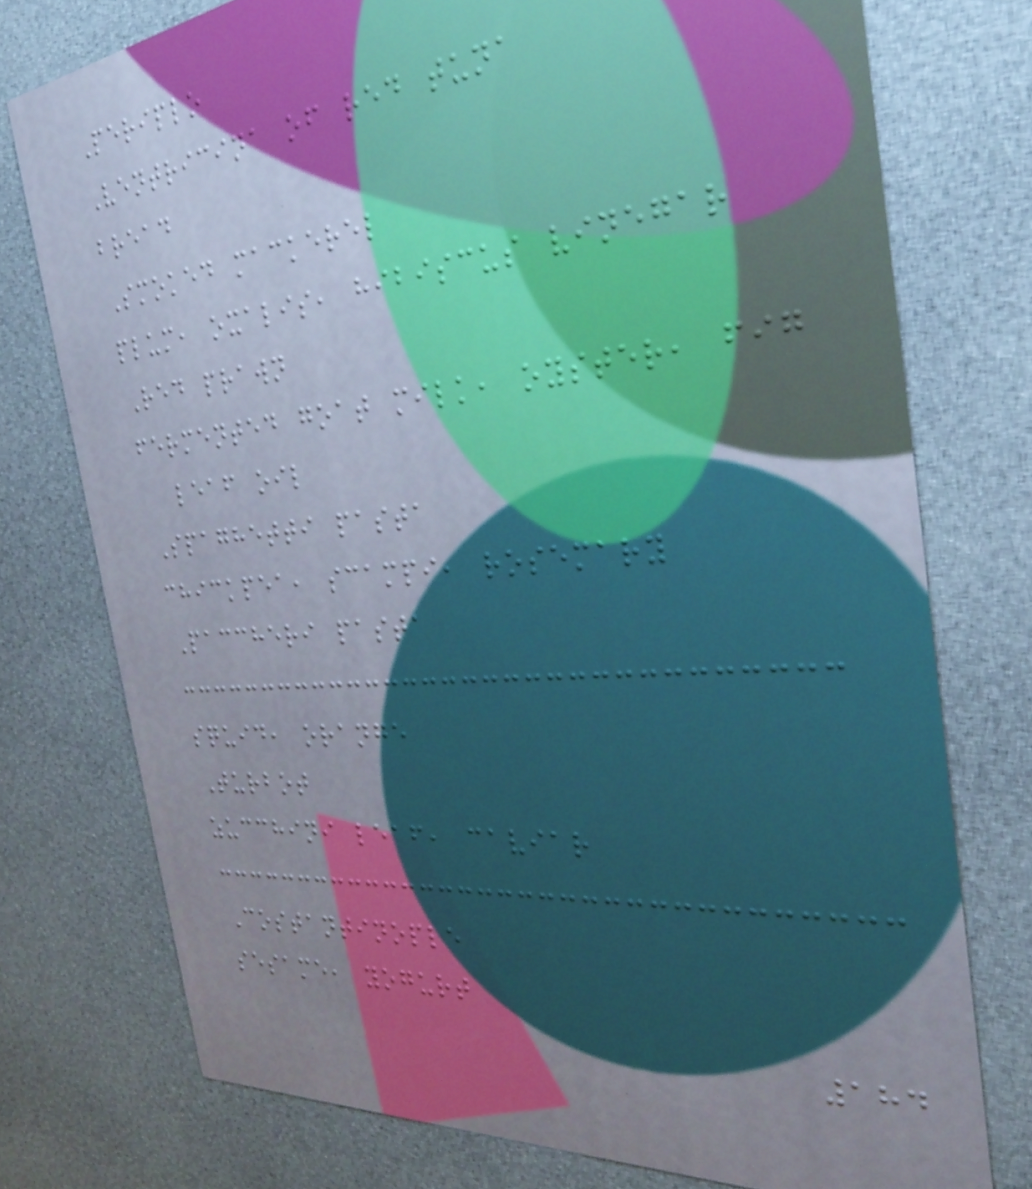Periplo
Ventricina of red tuna
bread
Smoked mackerel
plum, oxalis, hibiscus vinegar
Red prawn
fermented goat milk, oyster, fig
leaf oil
Spaghetti pasta
chickpea, scampi, rosemary
Paccheri pasta
squid, orange
Turbot
zucchini leaf, caviar
Costantinople
sesame, yogurt
184
